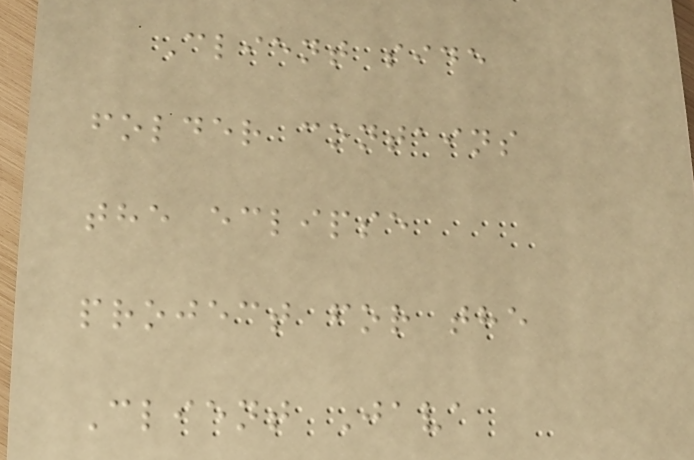Client side
folder contains
the eclipse
project for the
Client Java
